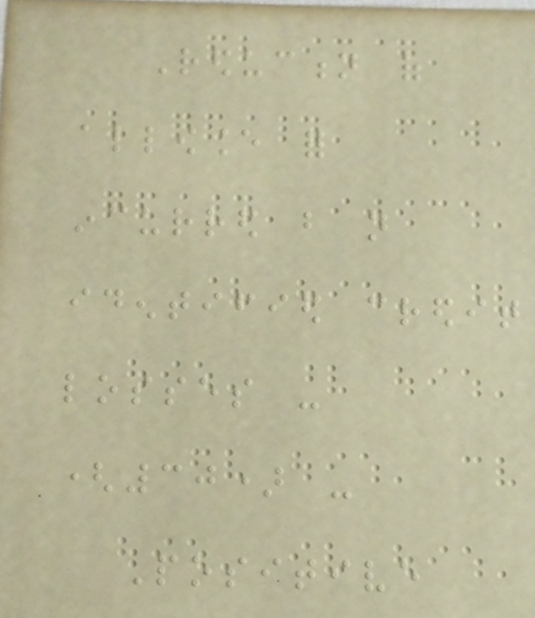Reduction of
allowance for
incurred but not
identified credit
losses -
(30) -
Positive
